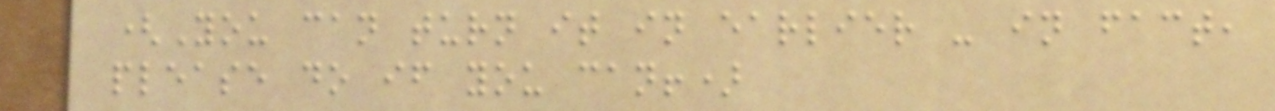(You can turn it in earlier - in fact,
please do if you can!)
